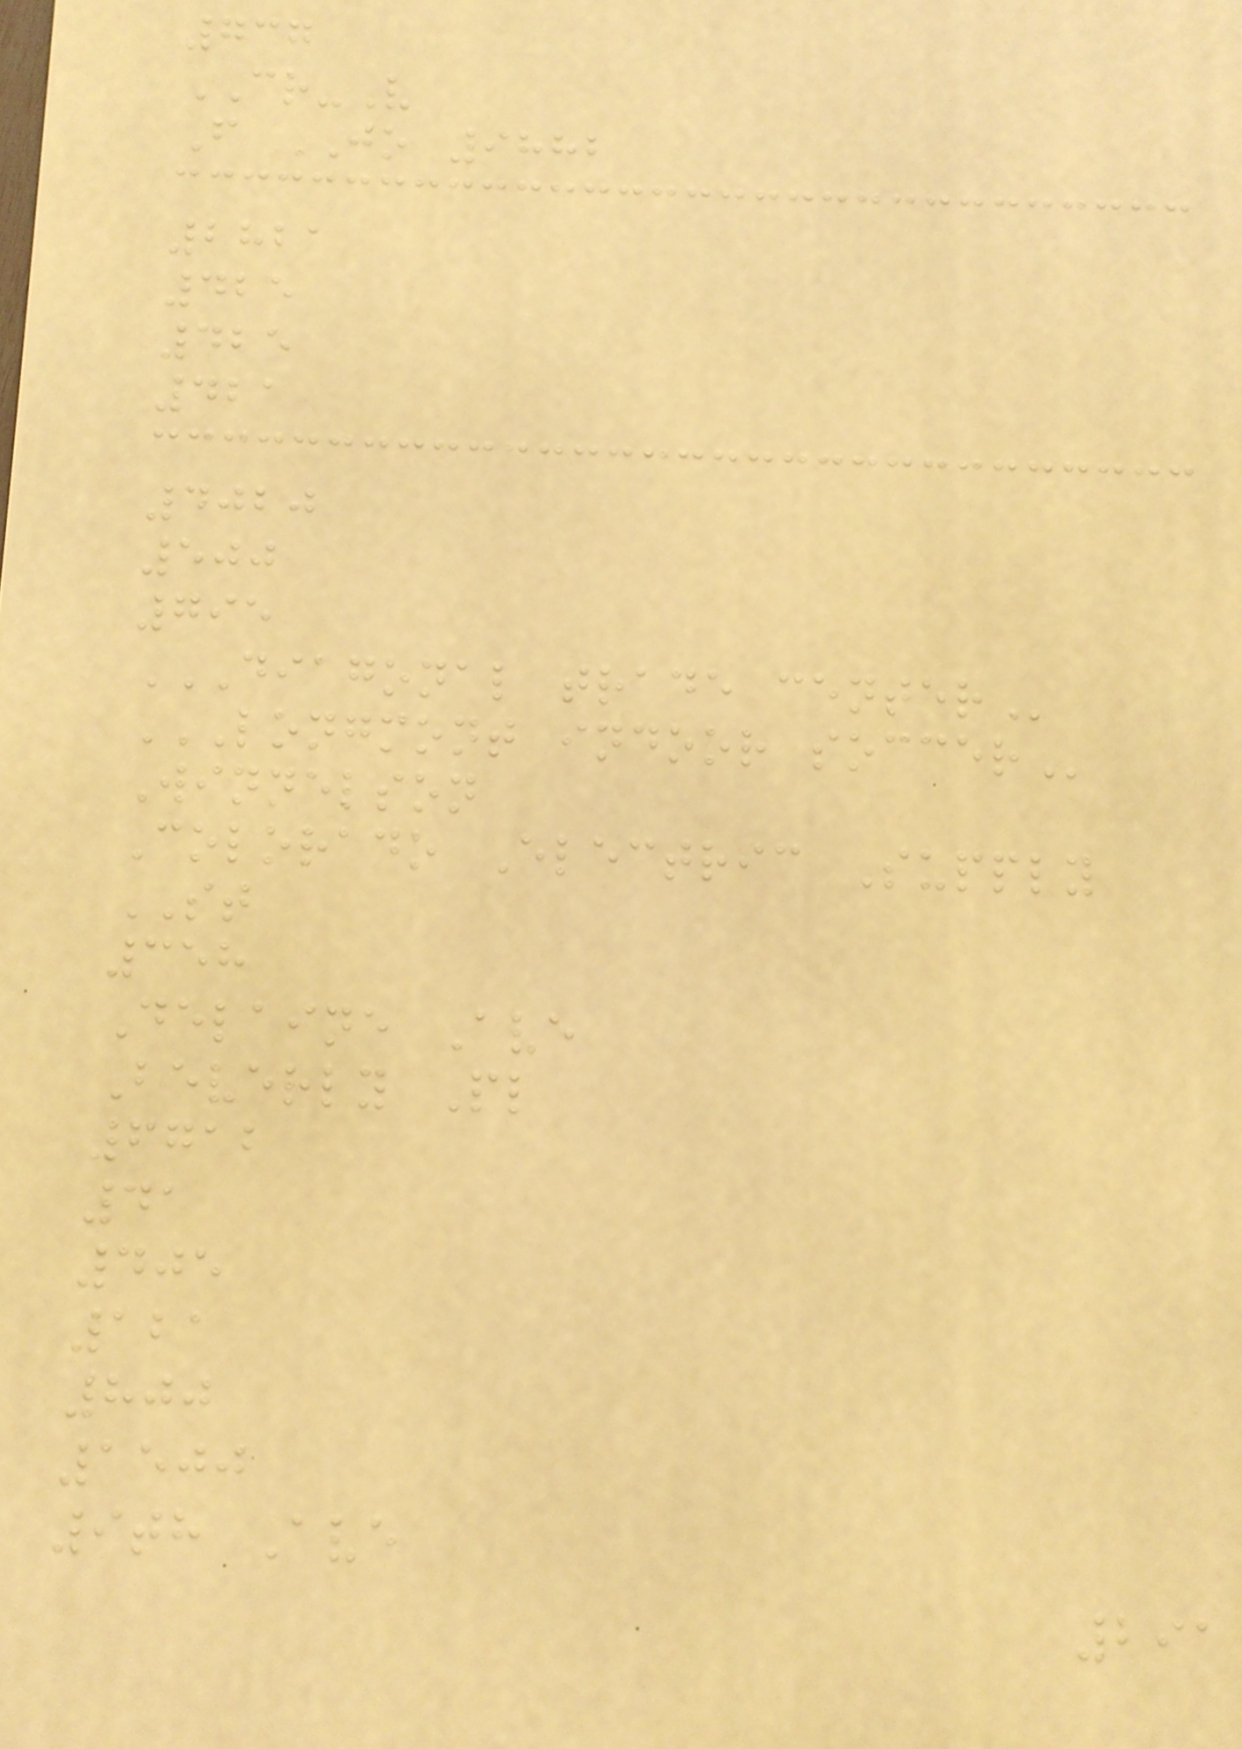737
CR-V
F JO 9882
2821
425
425
421
4020
500
795
DIAGONAL TRADE CENTER
LONGMONT INDOOR SOCCER
Winnelson
Colorado Electric Supply
ST
358
Delaine Ave
Beverly Pl
6712
41
405
121
800
1500
9th Ave
291
